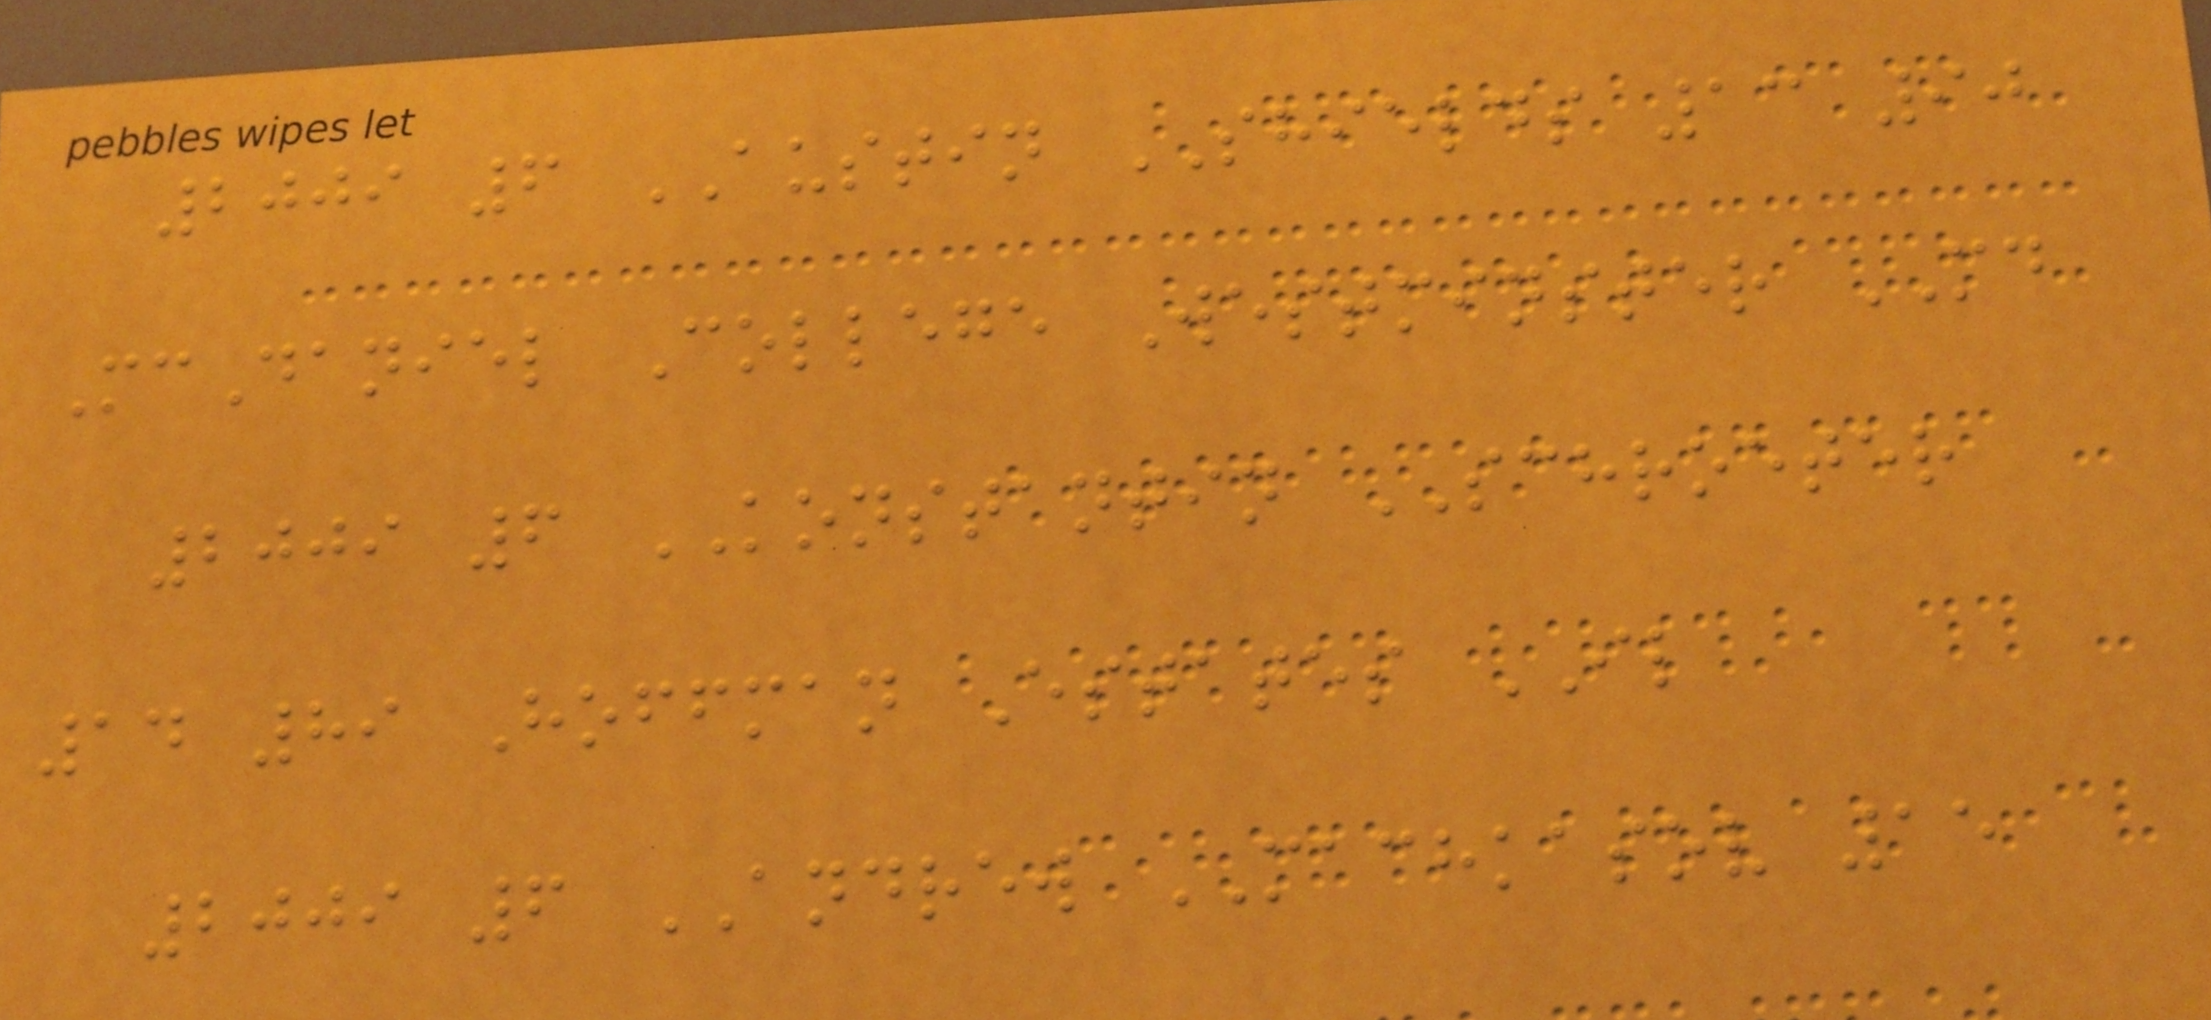2009 6 AUSTIN SHIELDS 13 90
McDaniel College Westminster MD
2009 6 KONSTANTIN SCHROETER
14 89 Hoffman Estates IL
2009 6 ANDREW MACHKASOV 15
